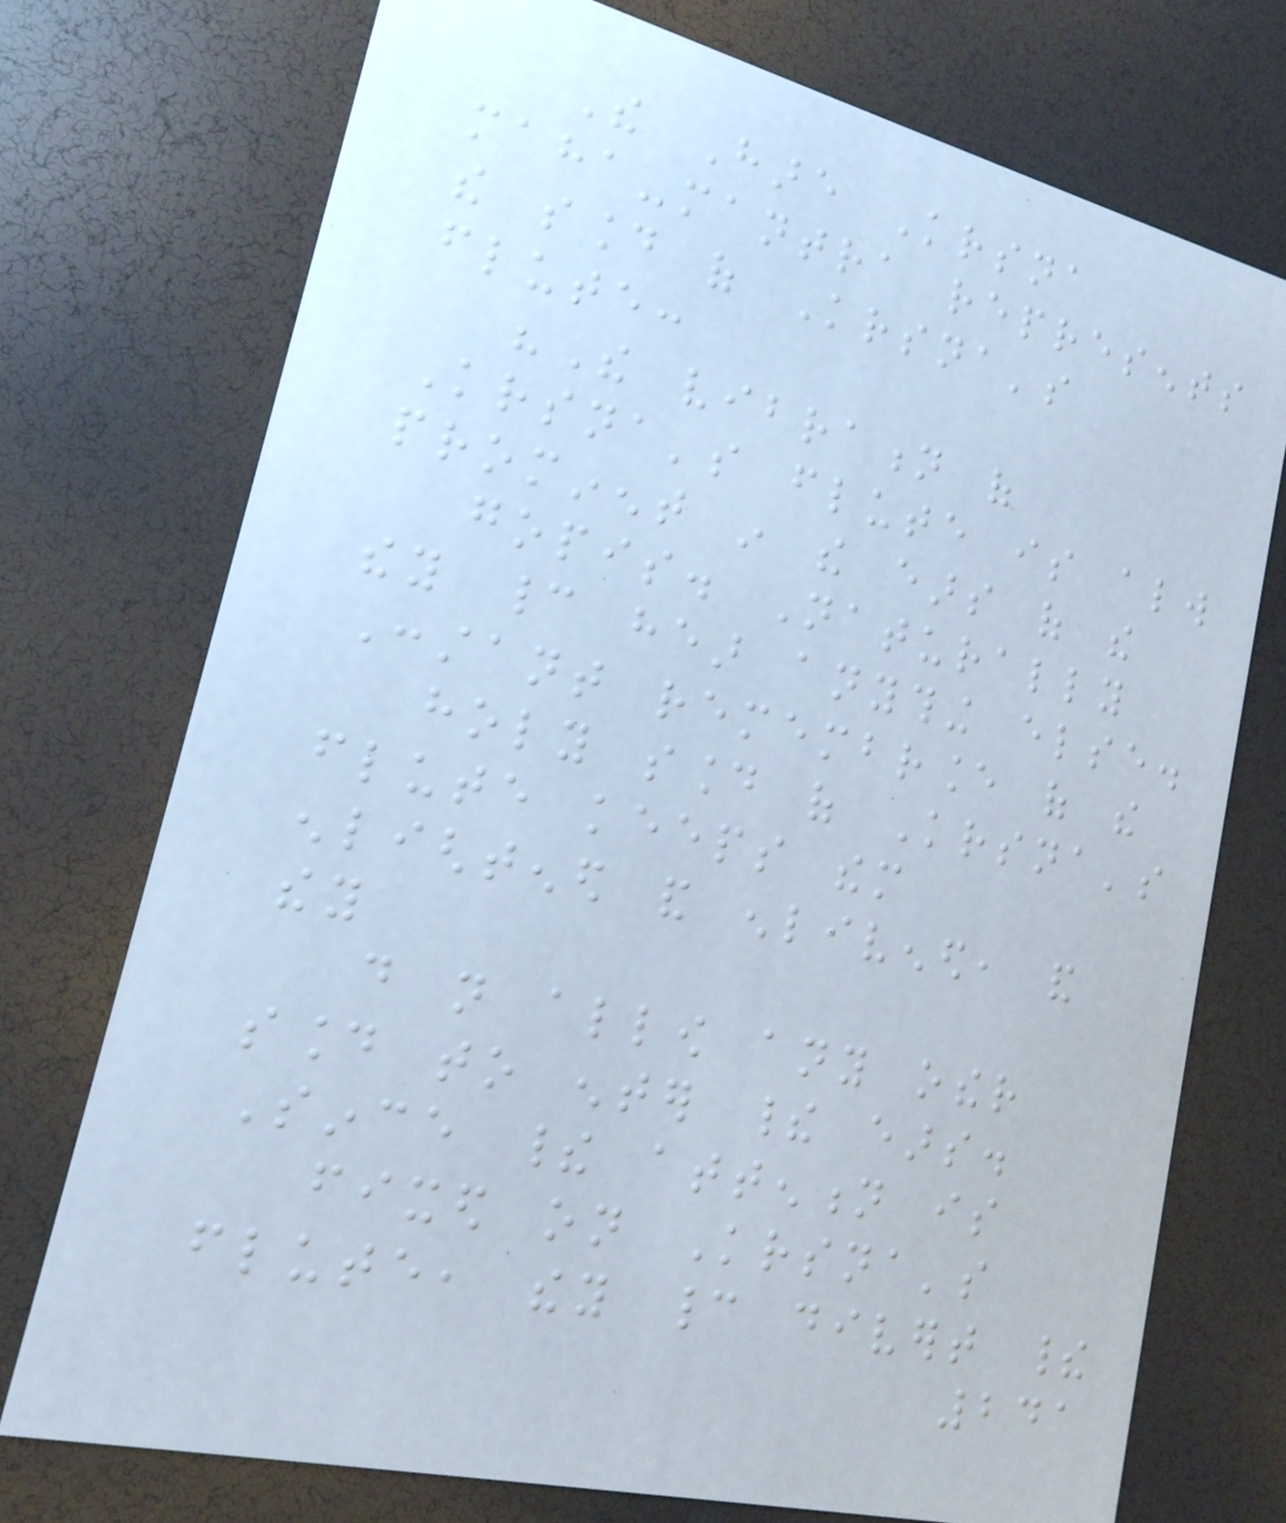The Hare Krsna
maha-mantra represents
the sound of Krsna's
flute:
"The vibration of
Krsna's flute is always
prominent in the ears of the
gopis. Naturally
they cannot hear anything else.
Constant remembrance of the
holy sound of Krsna's
flute keeps them
enlightened and enlivened, and
they
do not allow any other
sound to enter their ears.
Since their attention is
fixed on Krsna's
flute, they cannot divert their
241
